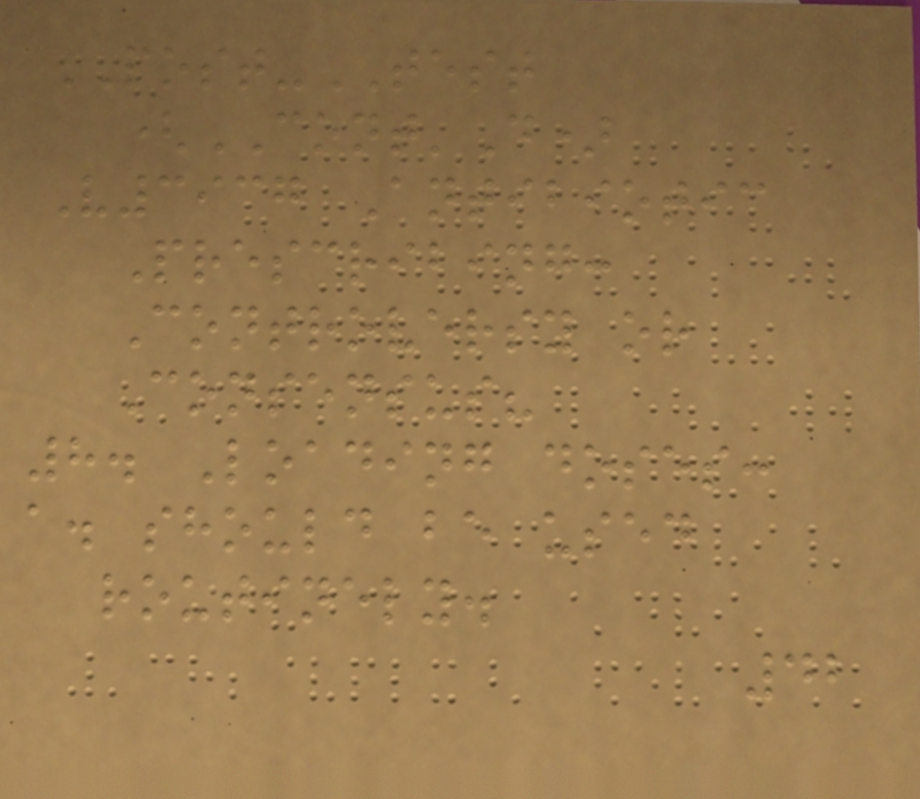POST-TEST
(CONT'D)
V3937 Antibiotic
Prescribing:
Controversy or
Consensus?
8. Loading doses:
a. should be used
routinely.
42
